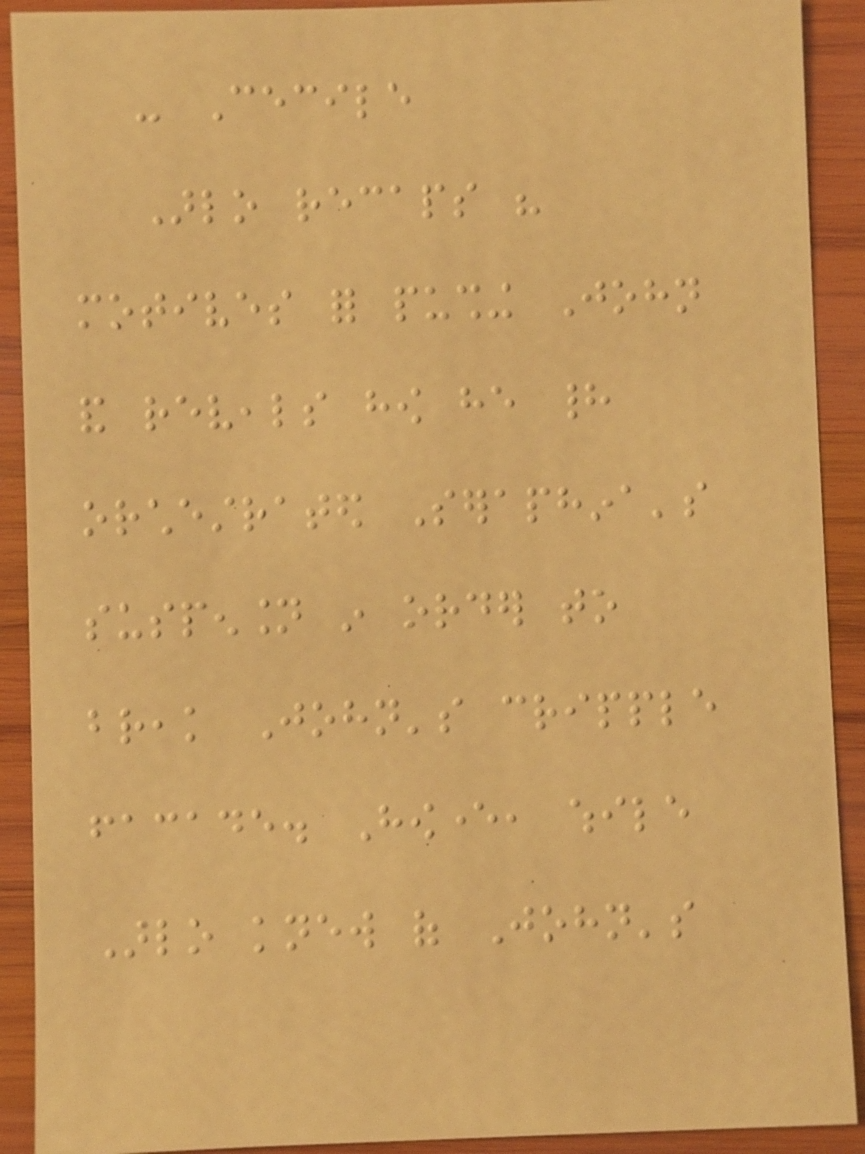- Cecile
Arlo recaps his
motives for pushing John
and reveals how he had
orchestrated Seraphina's
suspension in order to
break John's cripple
facade. However, while
Arlo knew of John's
